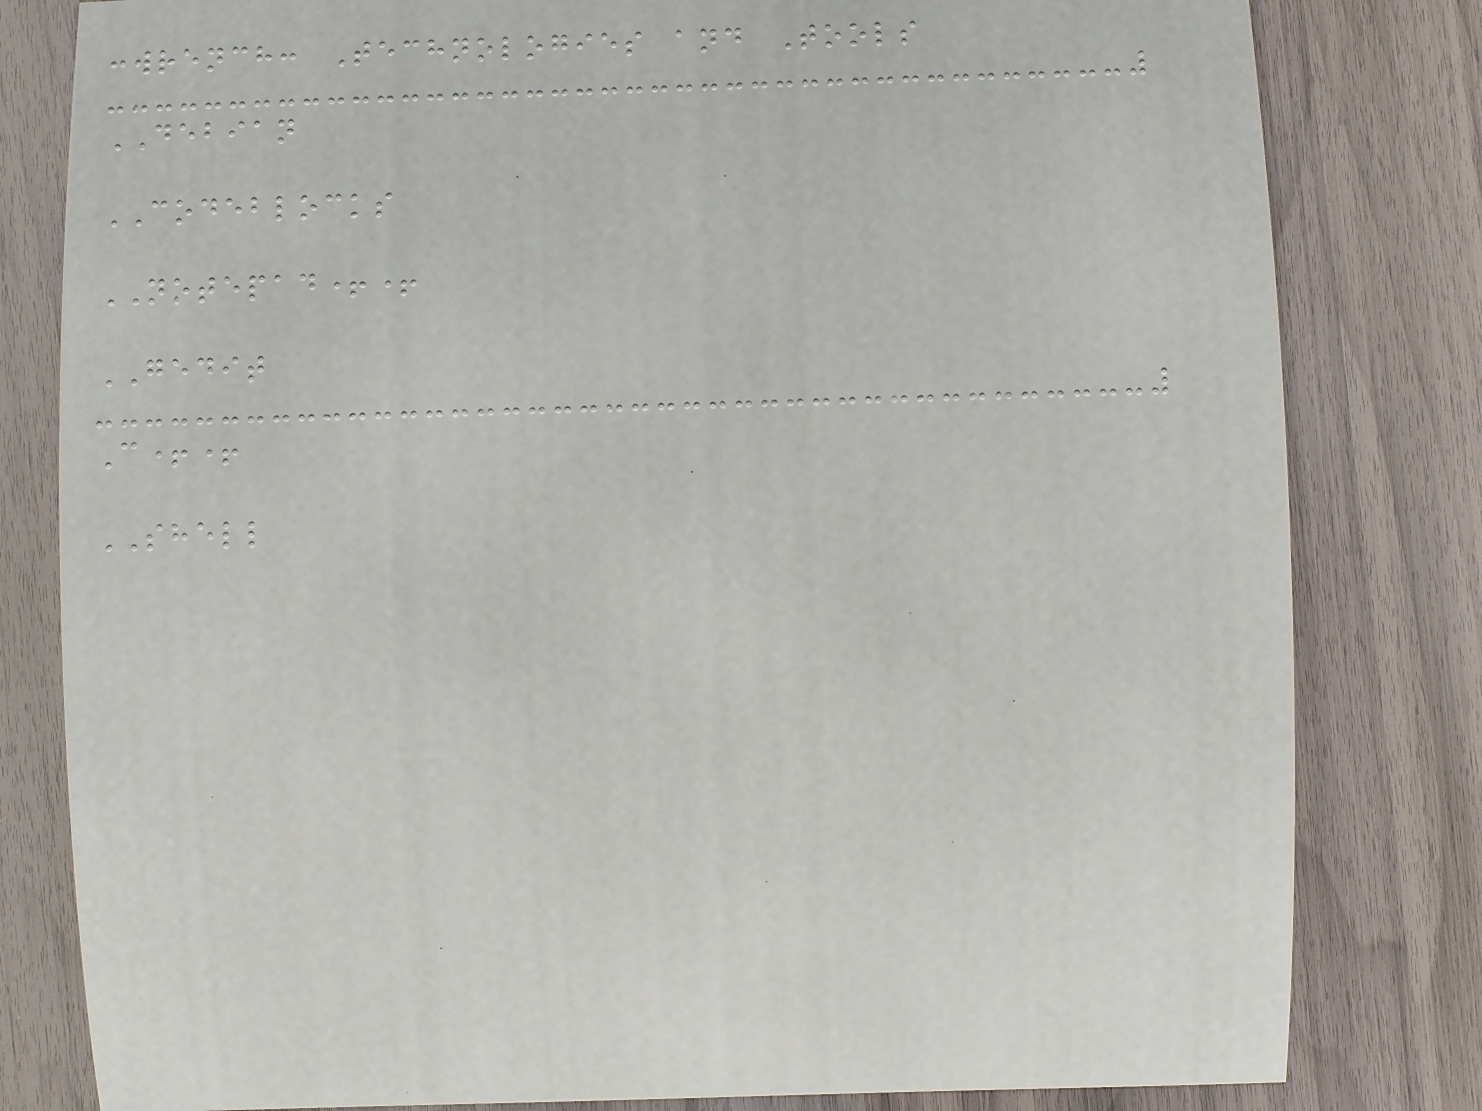:wrench: Technologies and Tools
DEBIAN
CODEBLOCKS
NOTEPAD++
GEDIT
C++
SHELL
